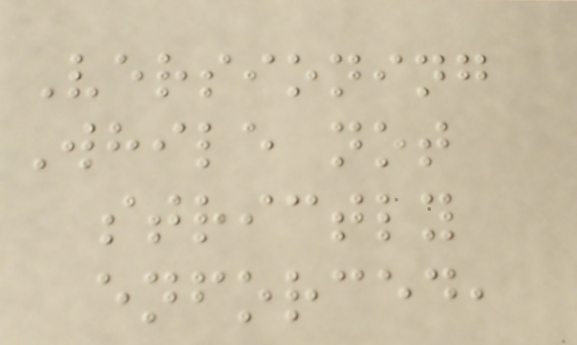Versioning
While not
strictly
enforced,
